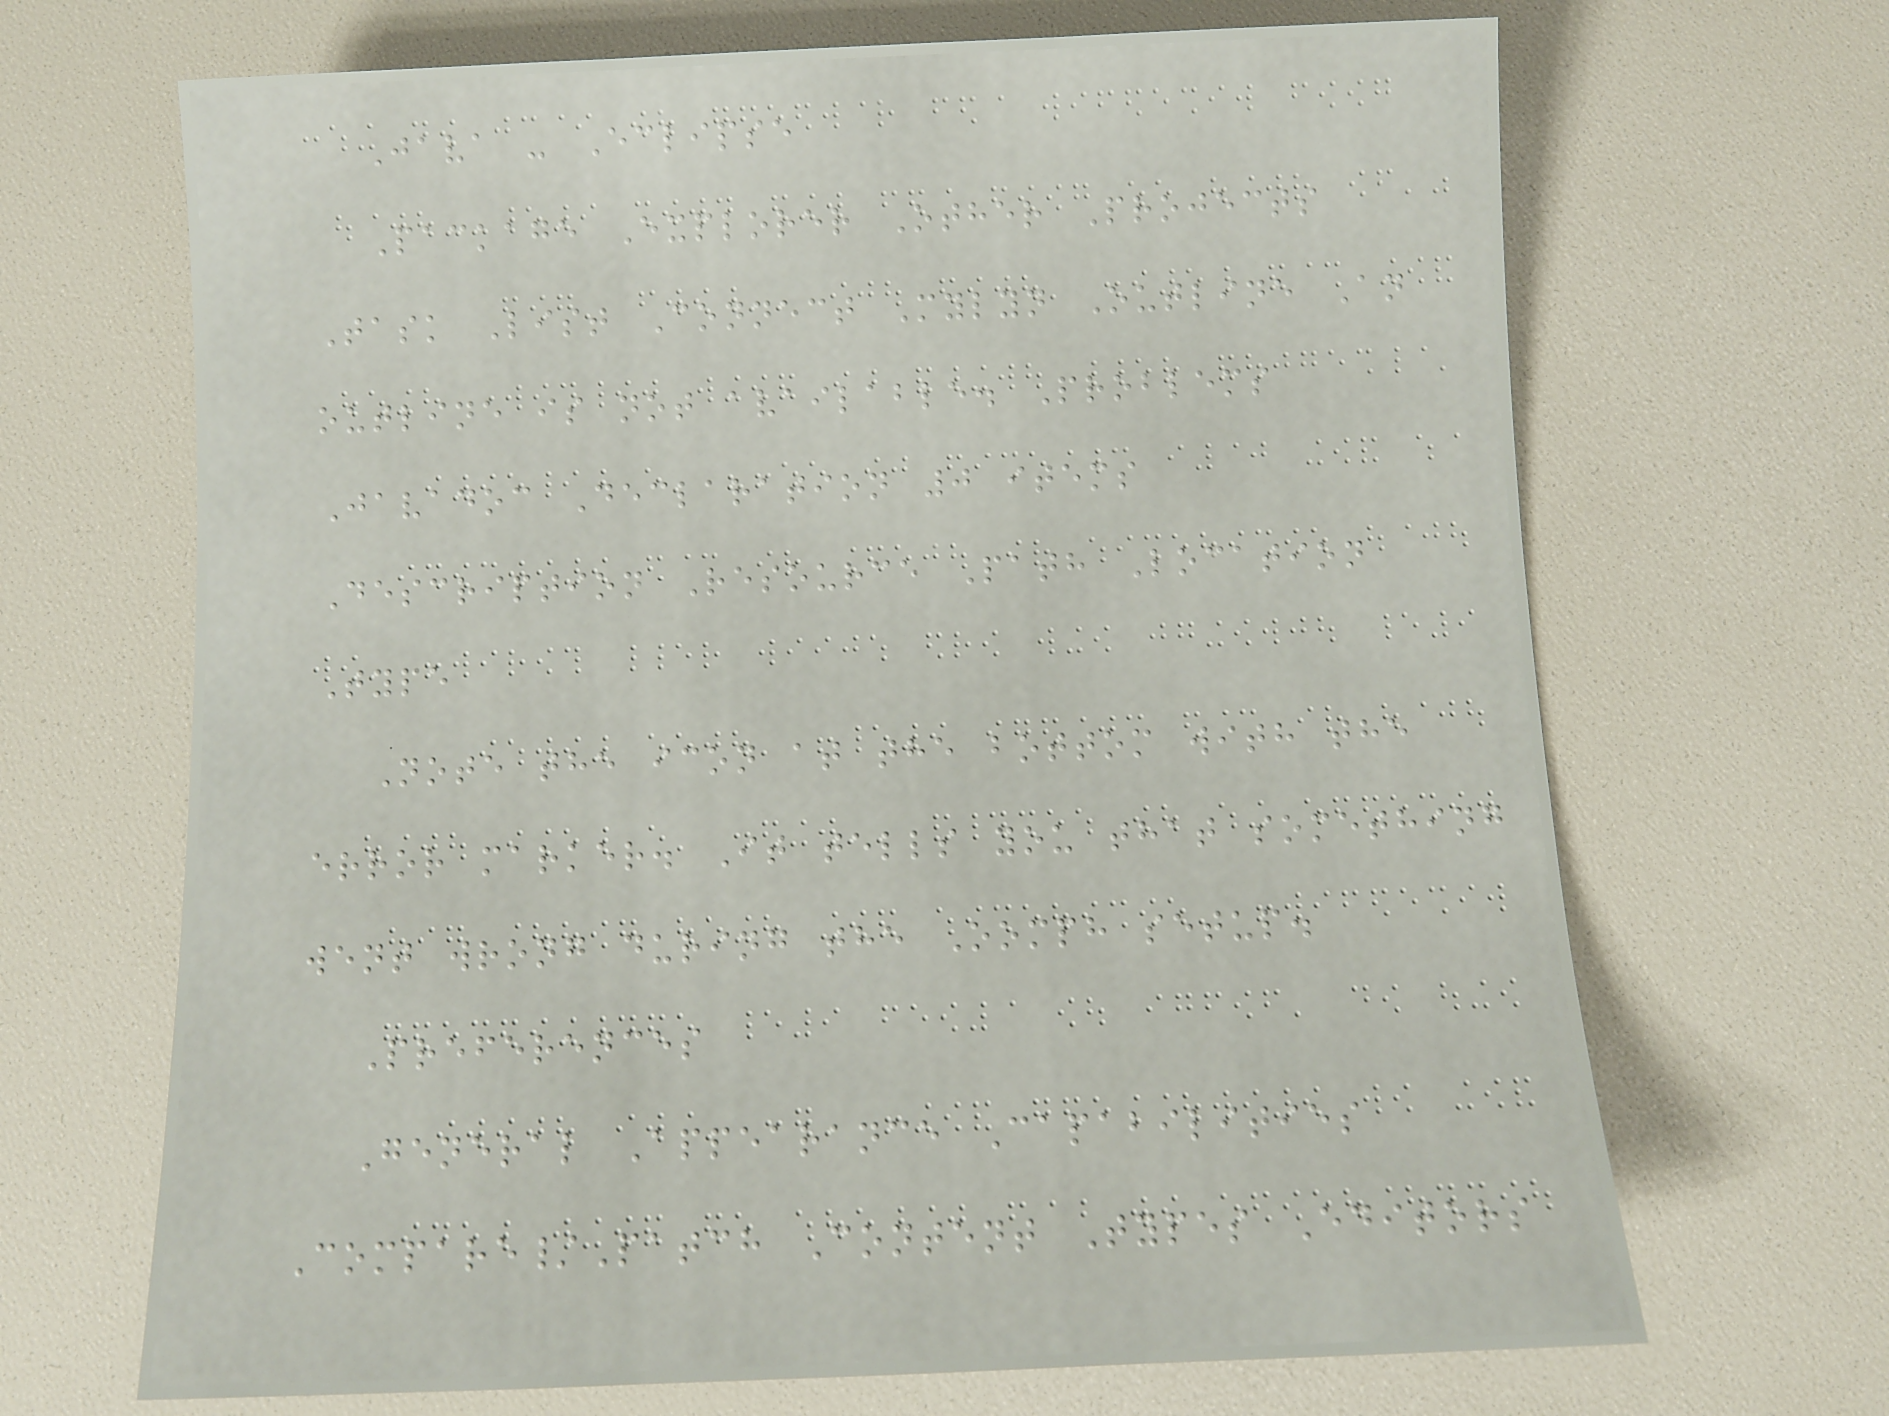Java - Eclipse
Package Explorer Other Projects
Task List Connect Mylyn Outline An
outline is not available. Problems
Javadoc Declaration 0 items
Description Resource Path Location
Type
Note the icon at the bottom with the
error marker. It tells you that something
went wrong during the Oomph setup.
Preferences
General Appearance Capabilities
Compare/Patch Content Types Editors
